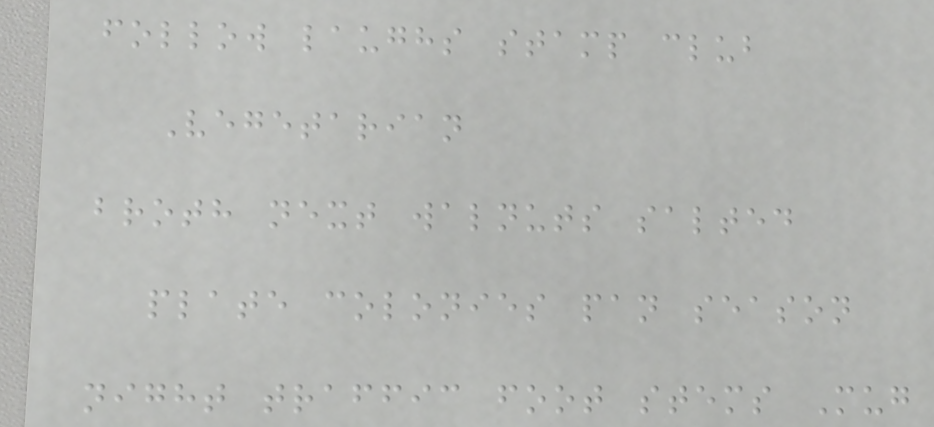follow laughs stamp club
Vegetarian
broth next walnuts salted
plate colonies pan season
night traffic foot stems Mug
